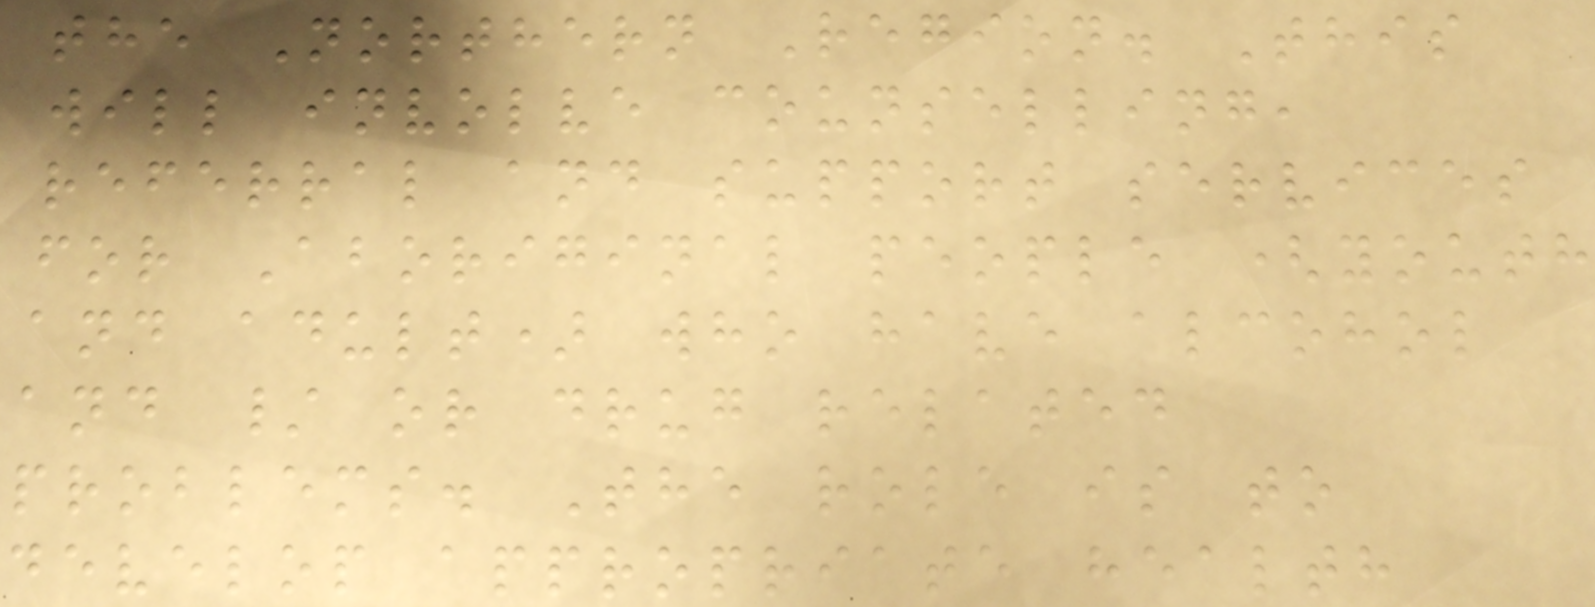the Northern Region. This
will involve counselling,
referral and support services
for Aboriginal people (youth
and adult) who have alcohol
and / or drug related
problems. The role is to
develop appropriate health
